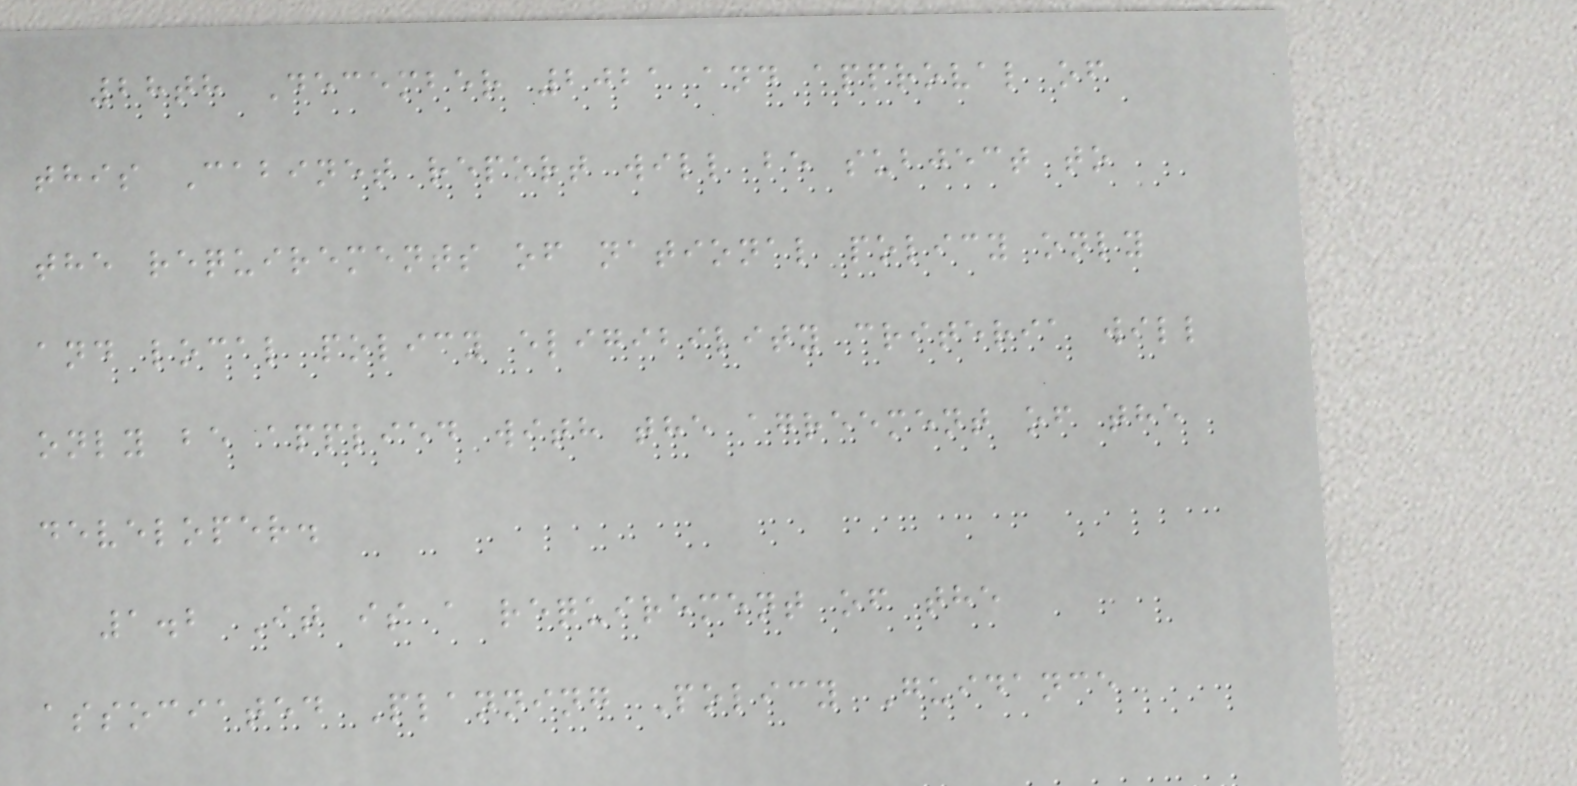28th December 2021 and approval of
this Cabinet report will be subject to
the requirements of national policy only
and local policy eligibility criteria will
only be applied with the agreement of the
developer.
1.2 It is a requirement of the
associated Planning Policy Guidance
